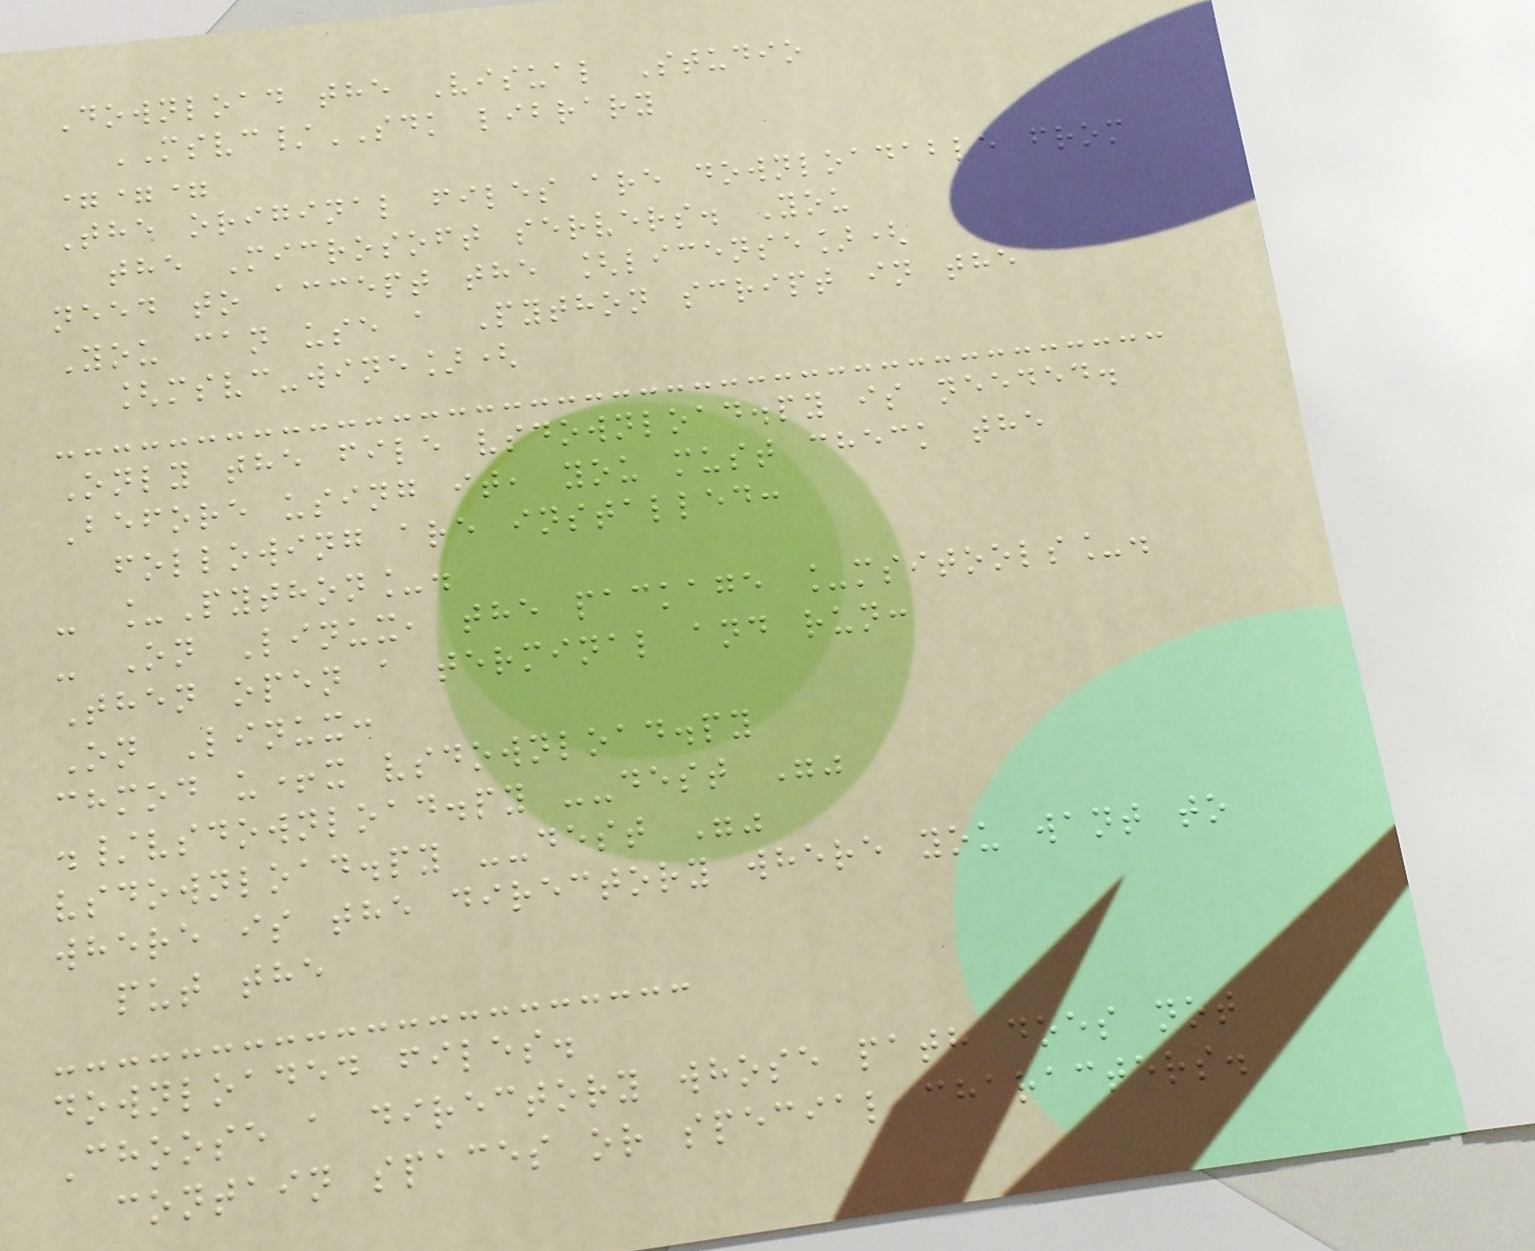Download the Visual Studio
MSVC/SDK library
===
The original files are downloadable from
the Microsoft servers. You
need to accept the [license](
You can use a Python script in the
[msvc-wine](
Only the file vsdownload.py is needed.
Before using it, you must check the
following are installed:
- _Python_.
- On Linux, the package _msitools_.
Then open a terminal and run:
On Linux:
chmod u+x vsdownload.py
./vsdownload.py --dest ""
vsdownload.py --dest ""
where is the directory where you want to
put the
downloaded files.
Choose a directory whose path does not
contain spaces or special characters.
